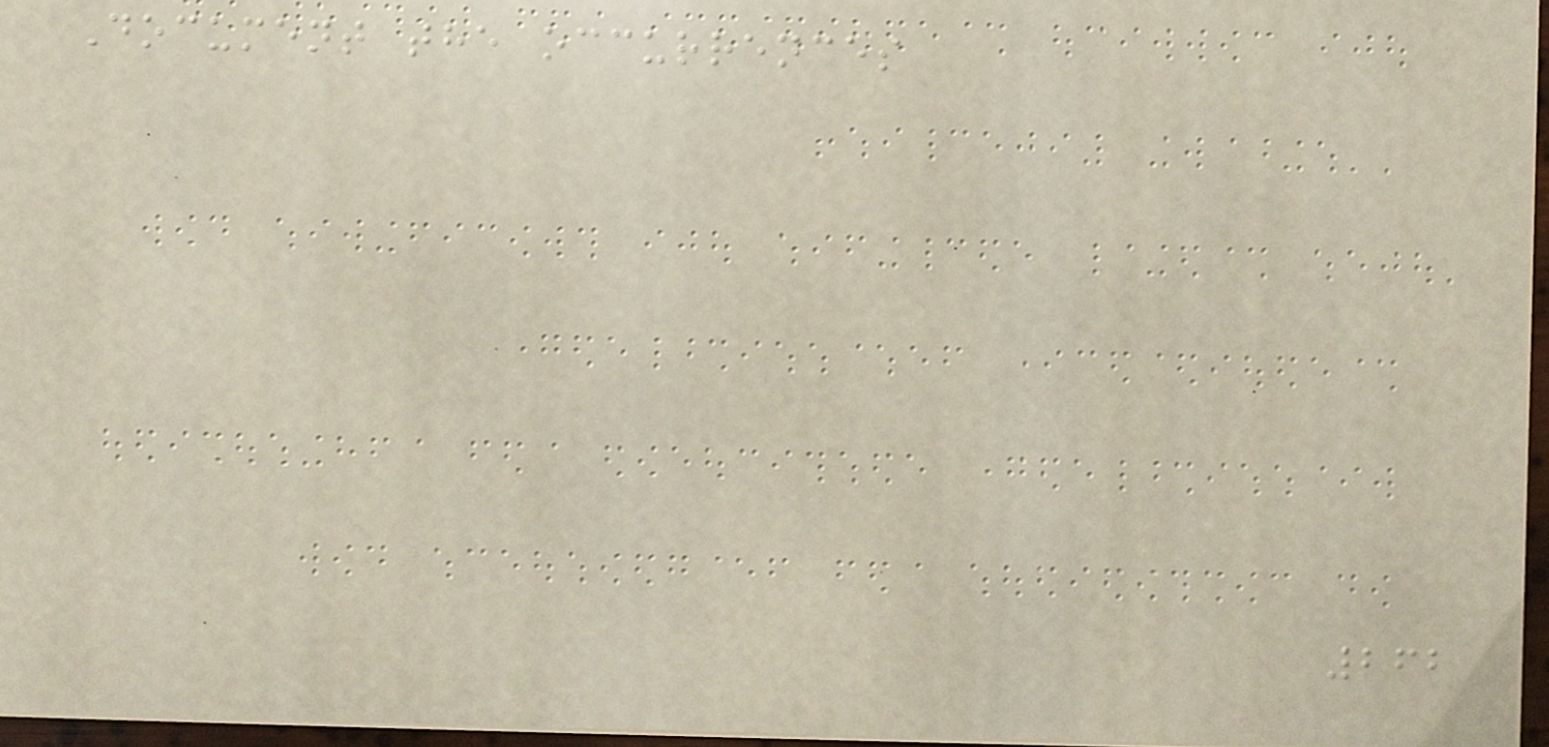Document the occurrences
262
